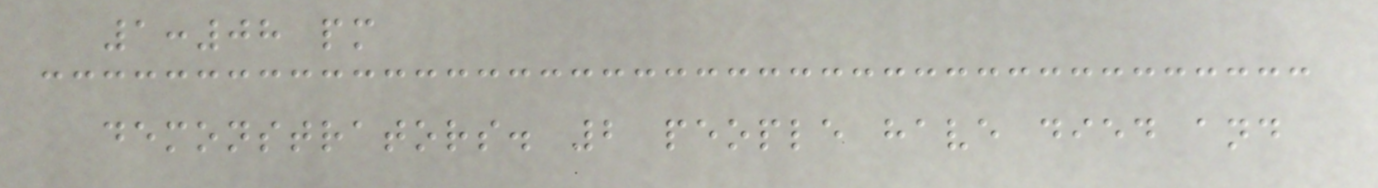1:08 pm
demonstrators. 2 people have died and
